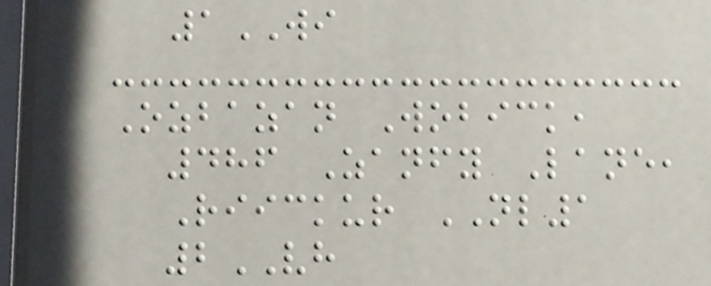1WI
Ozbazan Wobick,
486 Zanfy Lane,
Riickur NL1
2VH
